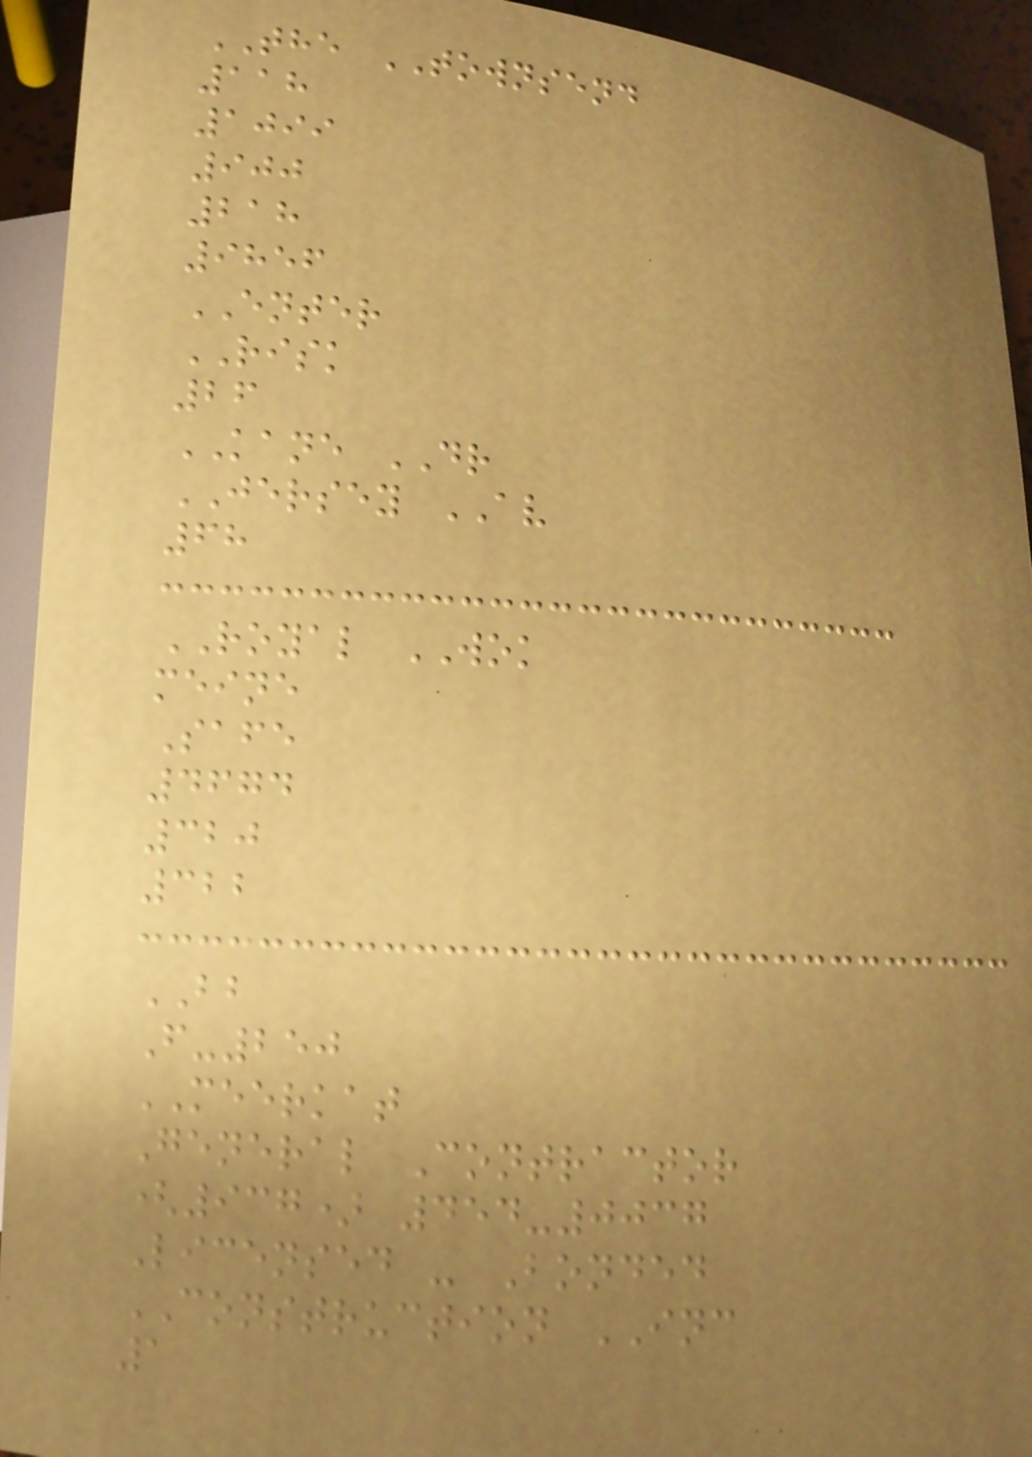THE TOWNSEND
118
1099
900
218
9856
ENTER
RISK
26
KANE DR
JERSEY AV
68
ROYAL WOK
meine
Safe
4674
320
322
BB
F-250
MEERKAT
General Contractor
(937) 454-0037
Licensed - Bonded
CONSTRUCTION INC
1
